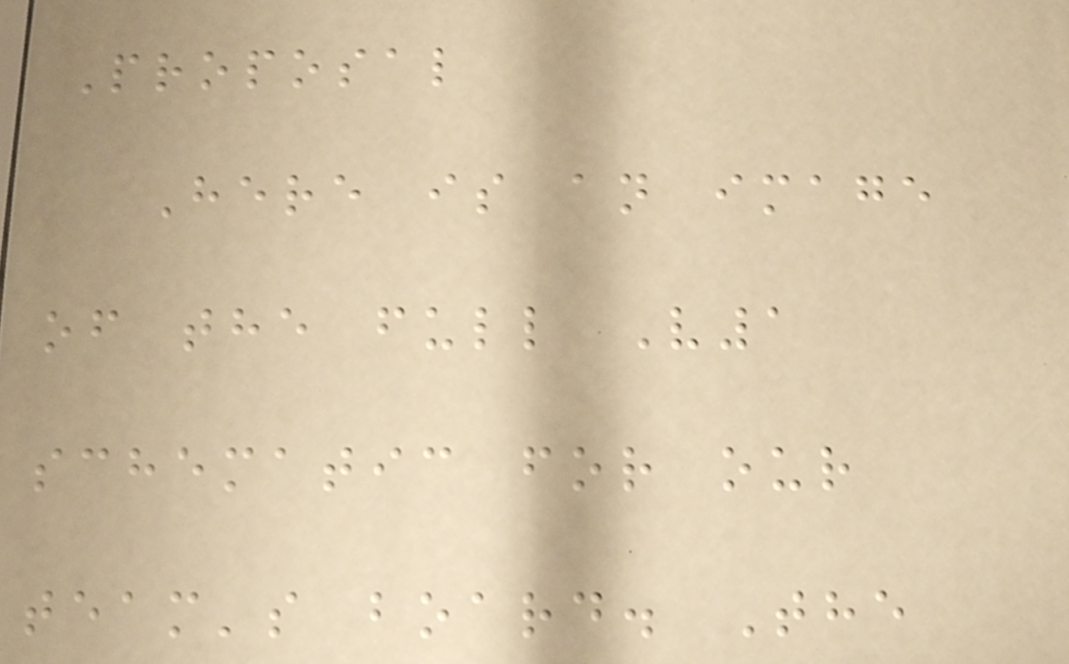Proposal
Here is an image
of the full V1
schematic for our
team's board. The
